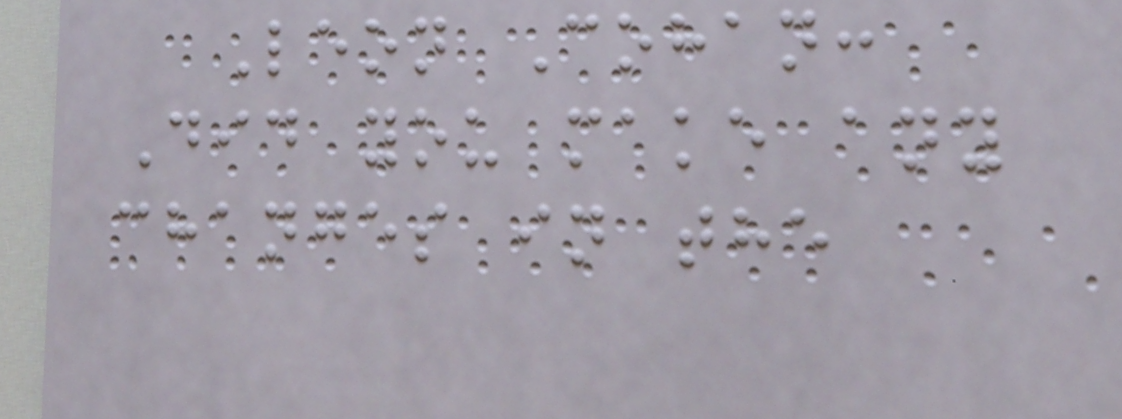Leon Cohan:
Did you make any
changes in the
